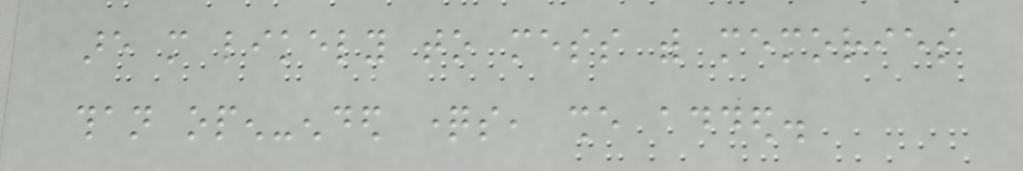are more likely to mess with memories
than open-ended questions, she added.
